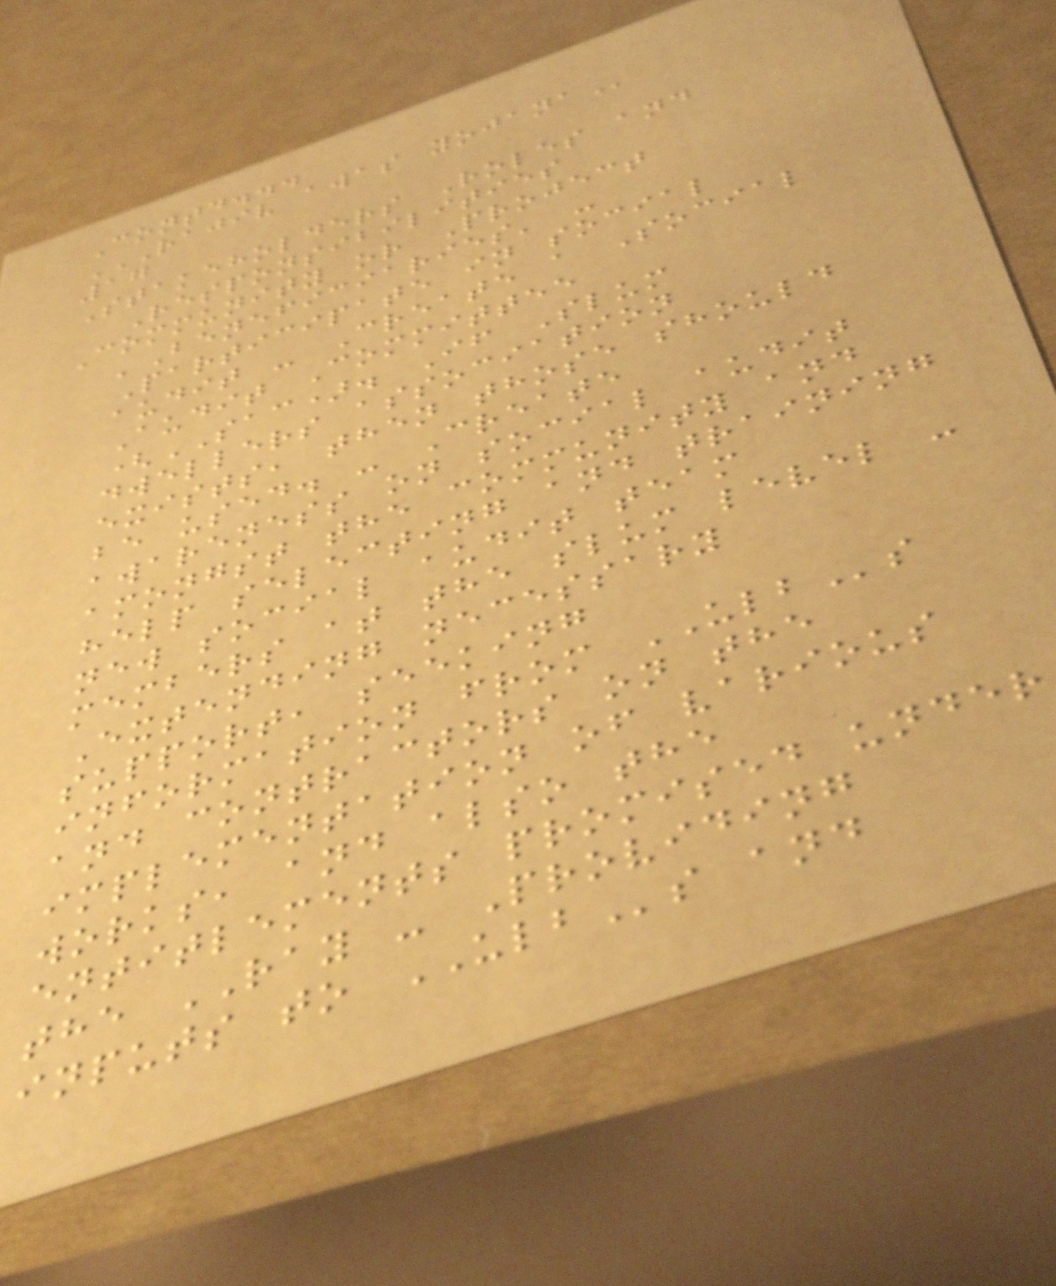Contd...
RAJIV AWAS YOJANA
17
Stakeholders Roles and
Responsibilities
Community or Project
'Beneficiaries' -
Participate in social
audit - Create a Social
Audit Committee
(SAC). If Slum
dwellers association
exists, then those should
be used. - Create
awareness on social audit
amongst the community and
help selecting and training
new social audit team
members at the slum level -
Extending necessary
support, seeking
information from ULBs
and contractors on the
implementation of various
works, and also the
entitlements promised under
the RAY - Providing
inputs to ULBs and
